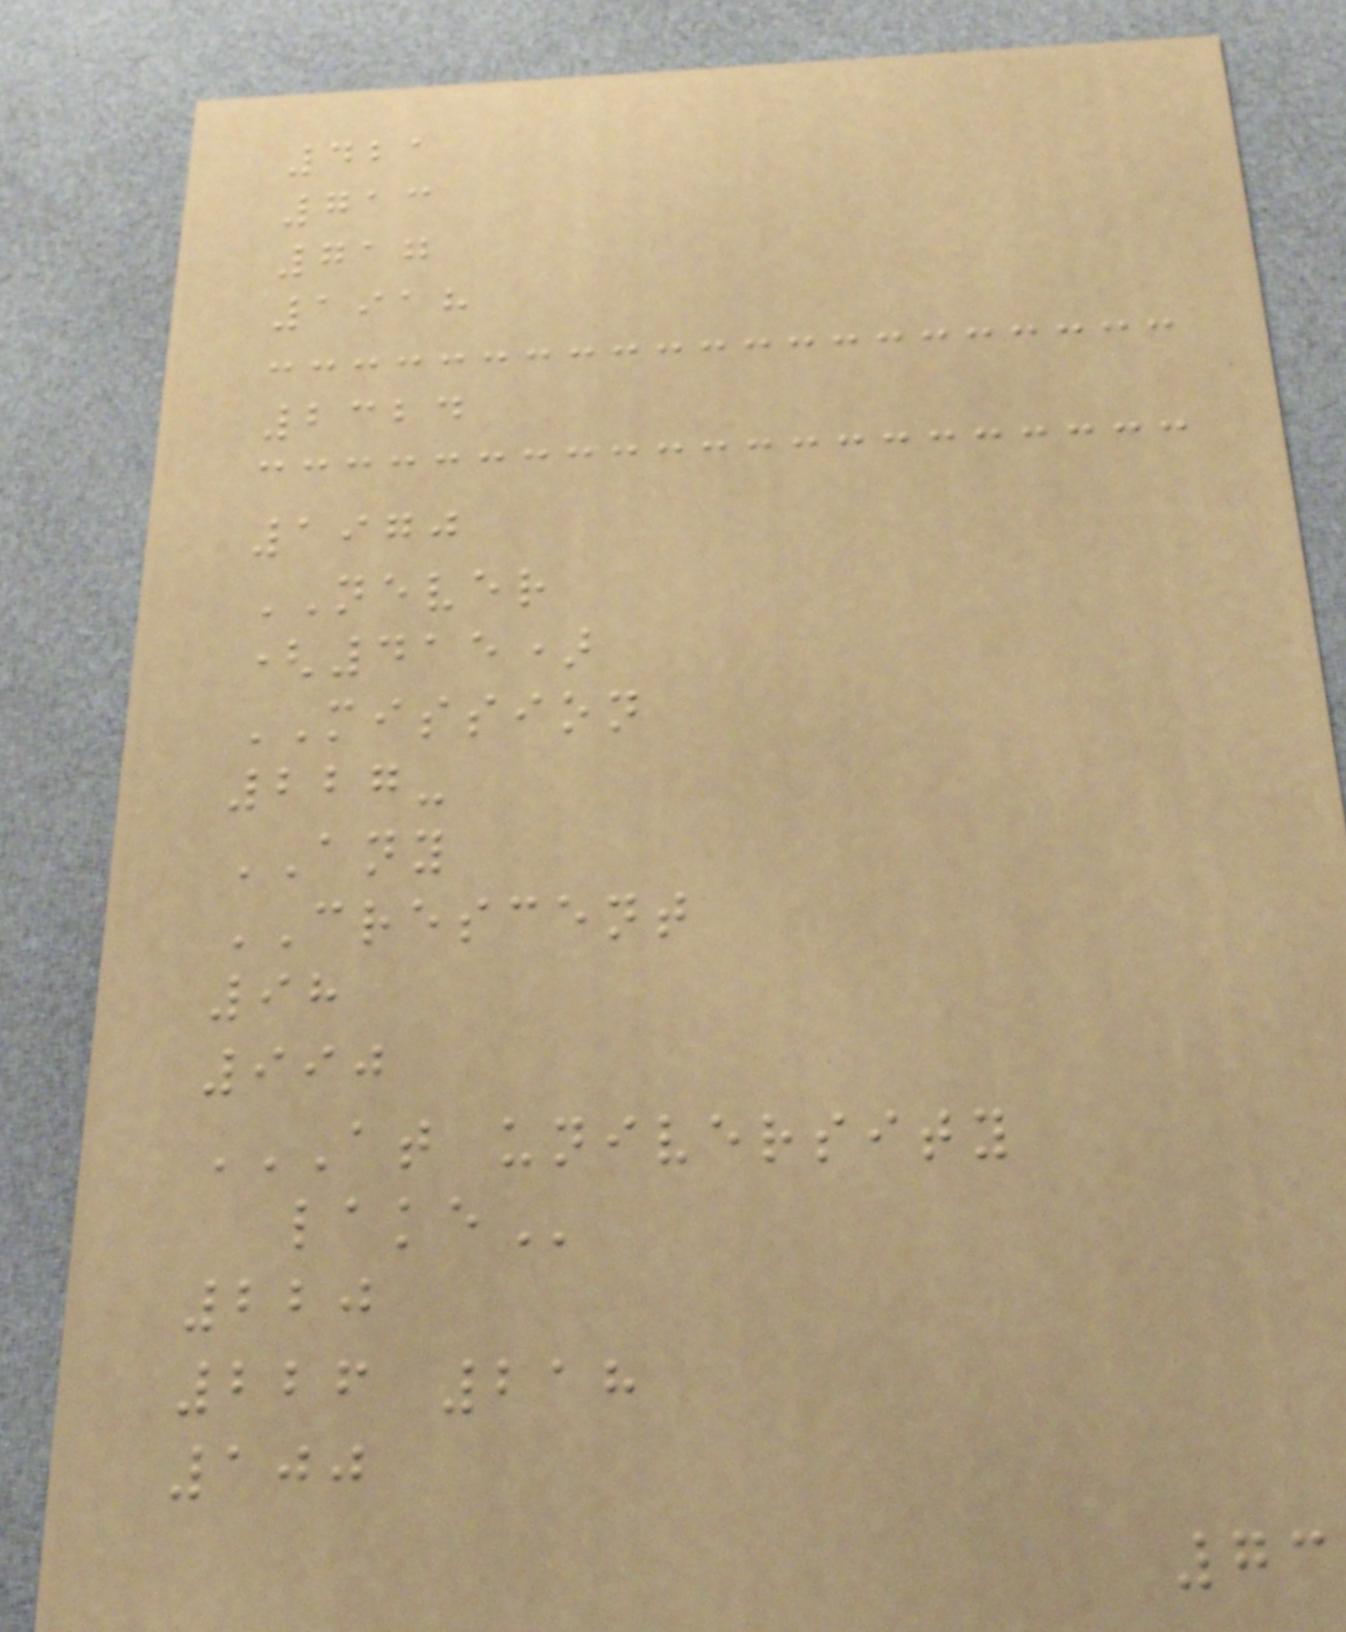421
713
717
1918
2324
1970
NEVER
(415)
MISSION
227-
ANY
CRESCENT
98
990
AT UNIVERSITY
LAKE
220
226 218
100
73
